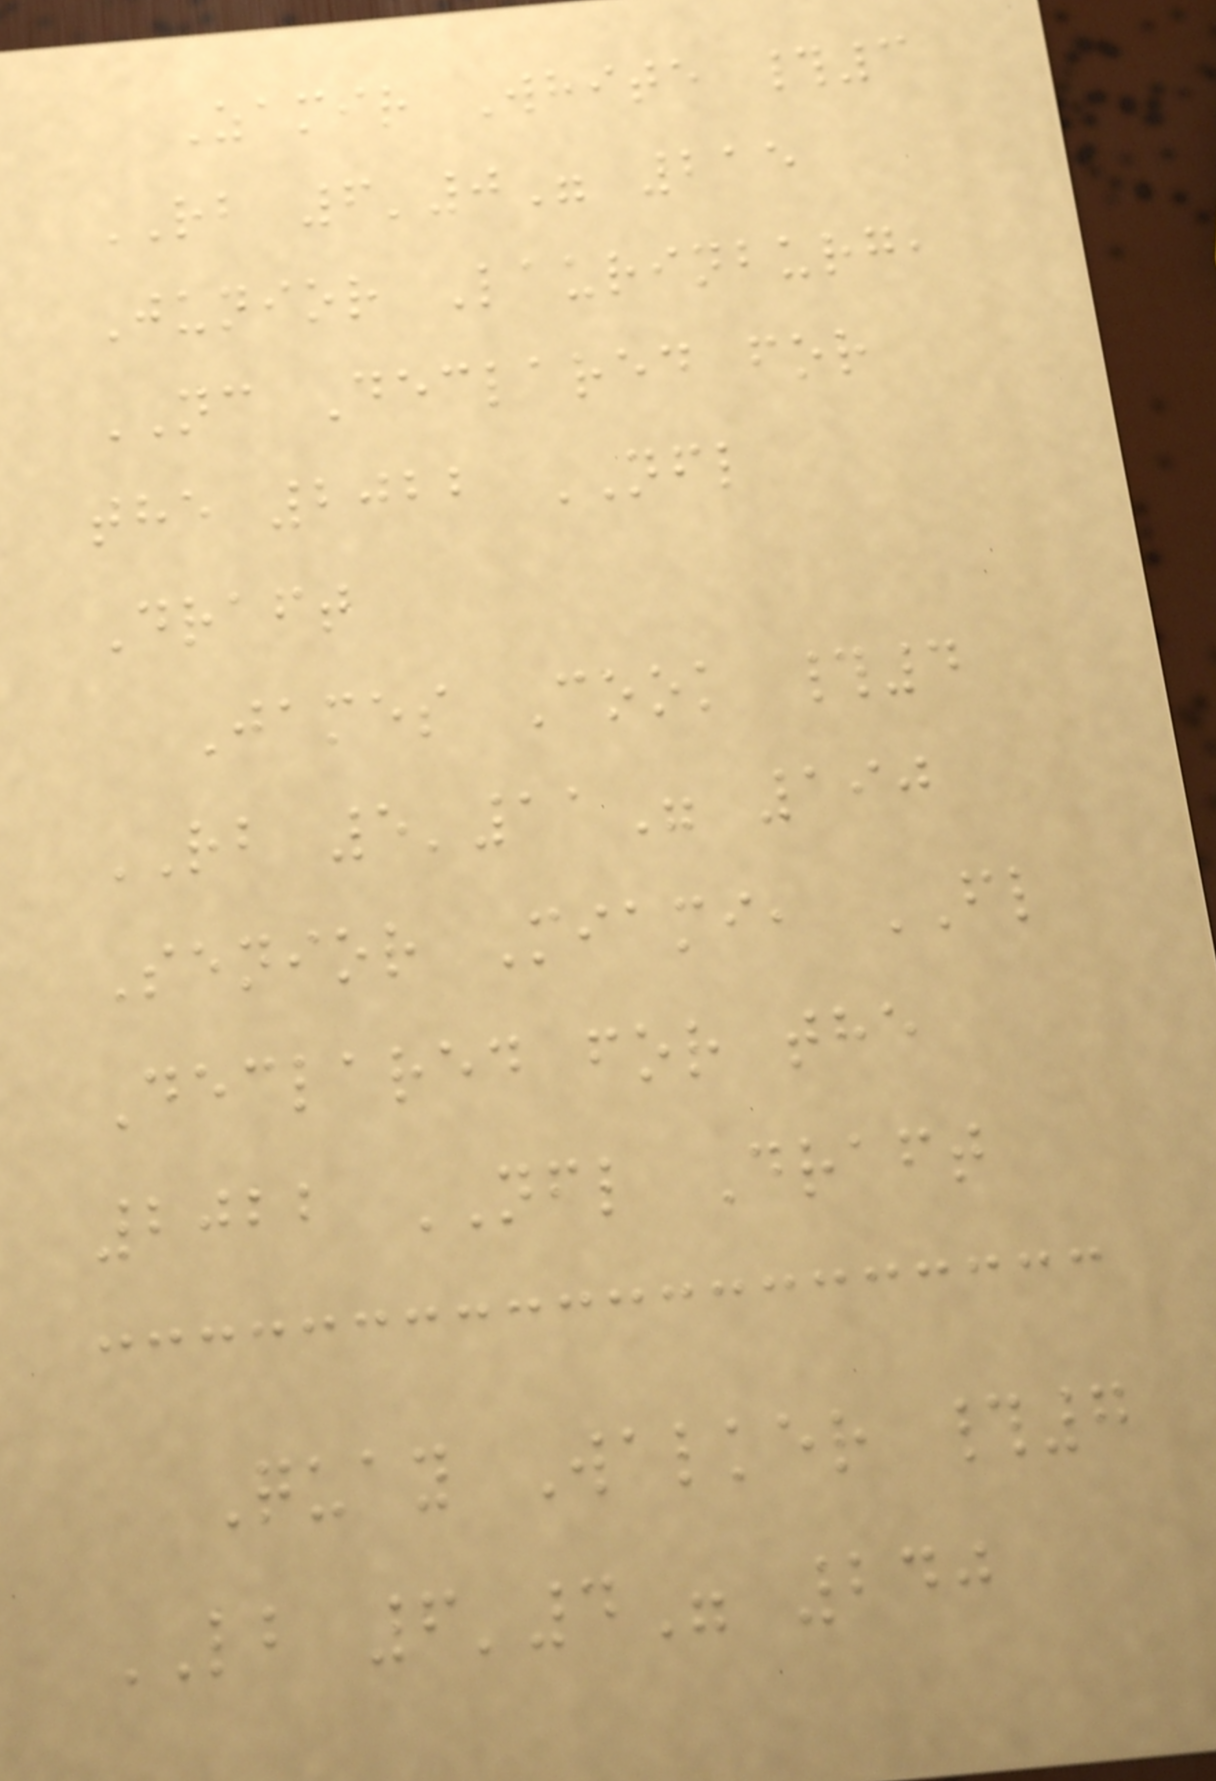Zamir White #3
RB 6'0" 215
Junior Laurinburg,
NC Declared for
the 2022 NFL
Draft
James Cook #4
RB 5'11" 190
Senior Miami, FL
Declared for the
2022 NFL Draft
Quay Walker #7
LB 6'4" 240
